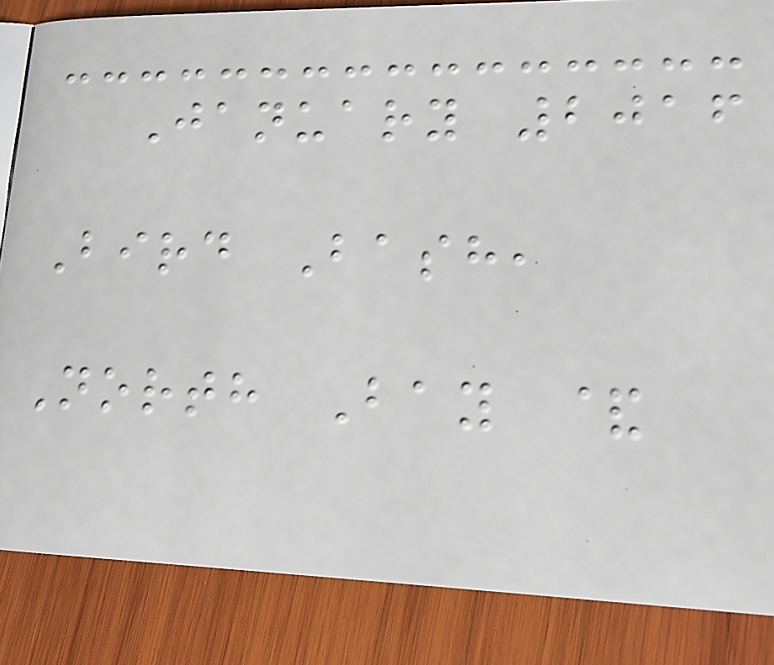January 2016
Bird Bash,
North Bay &
